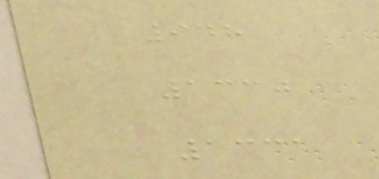948
1330
1331
